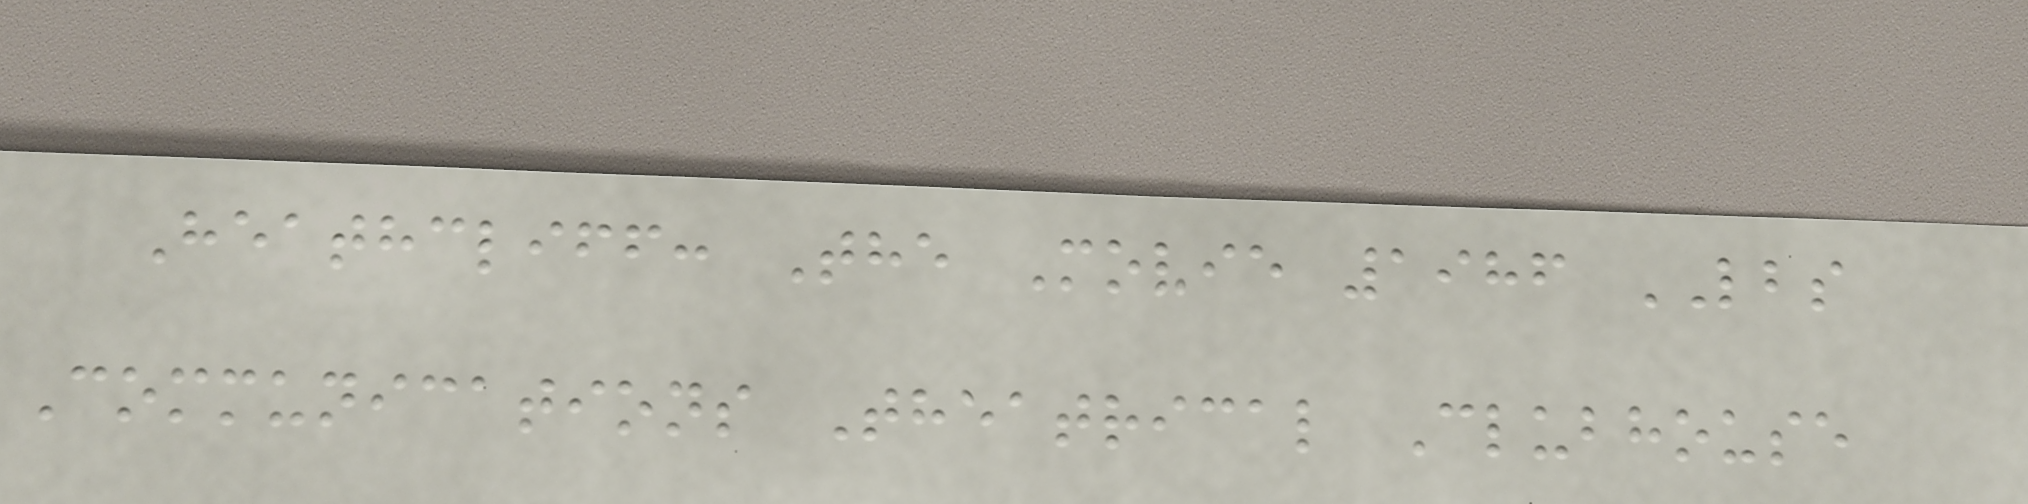Heathcliff: The Movie 1986 LBS
Communications Theatrical Clubhouse
